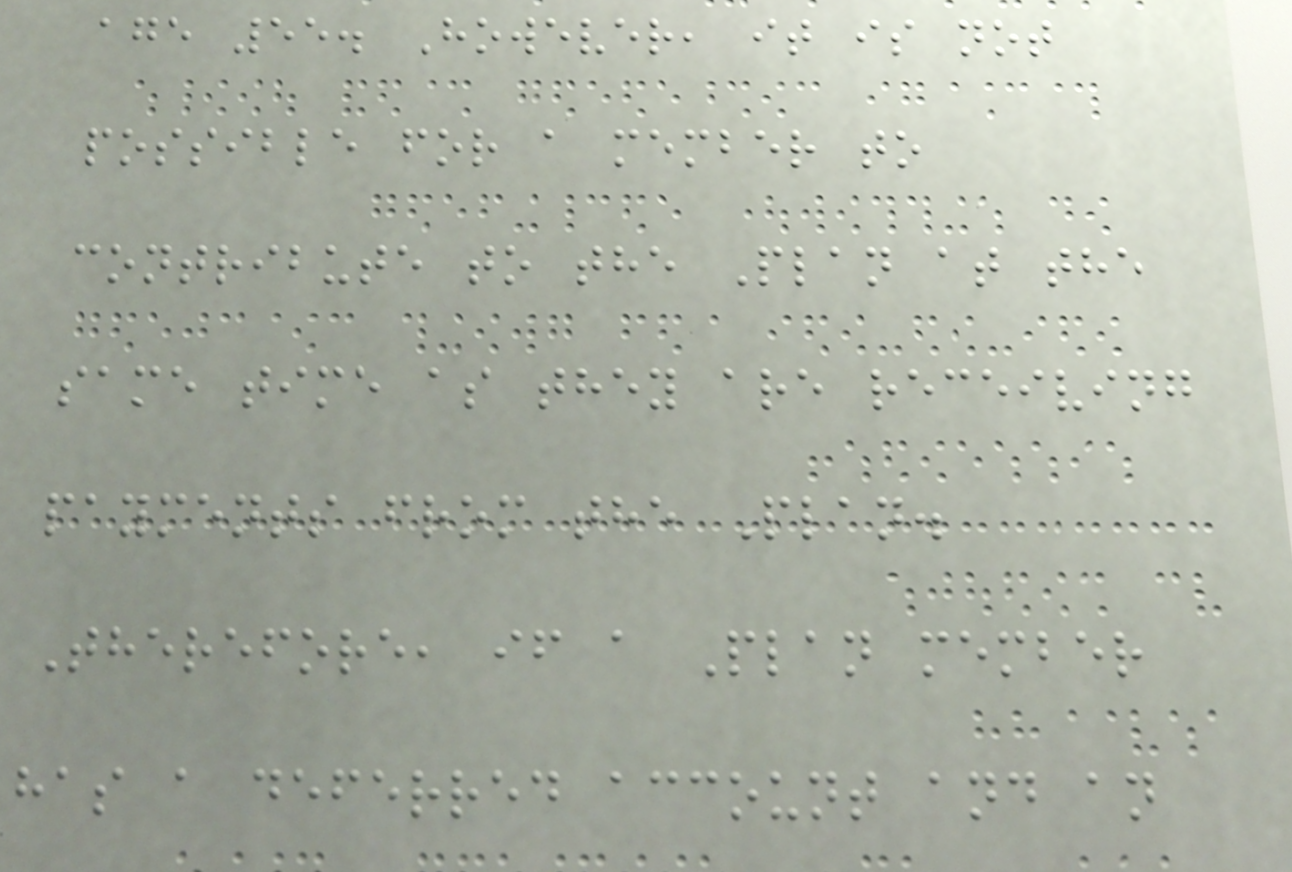age 55. However, it is not
possible for a member to
contribute to the Plan at the
same time as they are receiving
payments from the Plan.
Therefore, if a Plan member
has a deferred account and an
